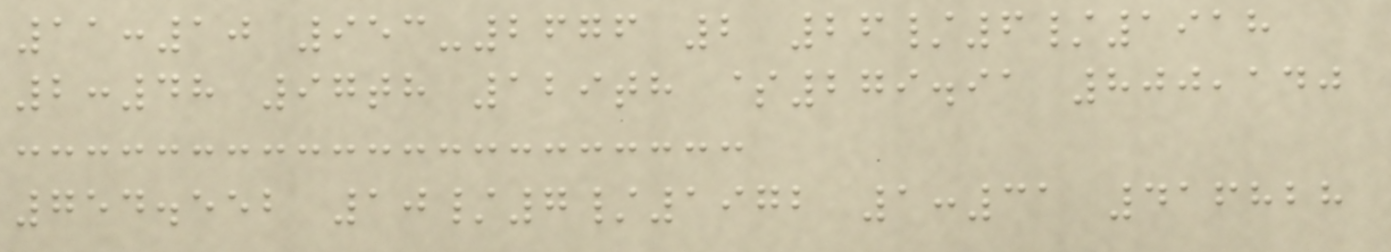11:10 953-2676 2 26/6/1918
2:48 97th 129th $279.91 800,140
754.552 10/7/1972 1:31 416828
